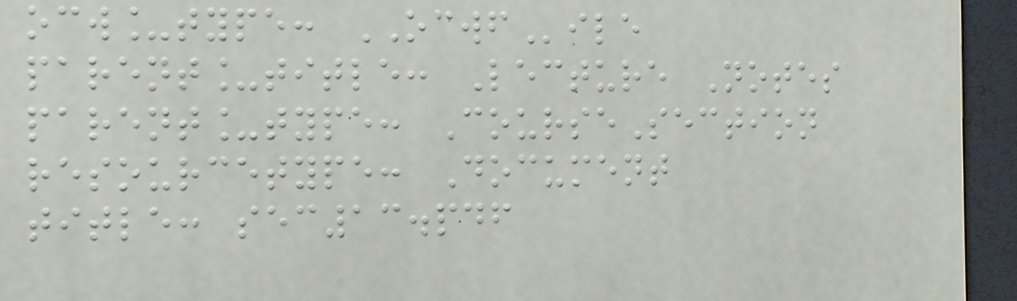ocw_type: OCWFile
parent_title: Lecture Notes
parent_type: CourseSection
resourcetype: Document
title: sec13.pdf
